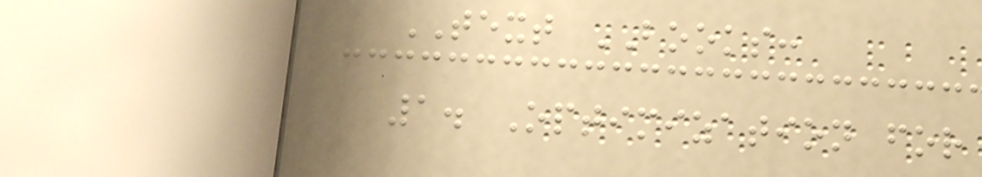TEXT BOOKS:
1. Optimization for
